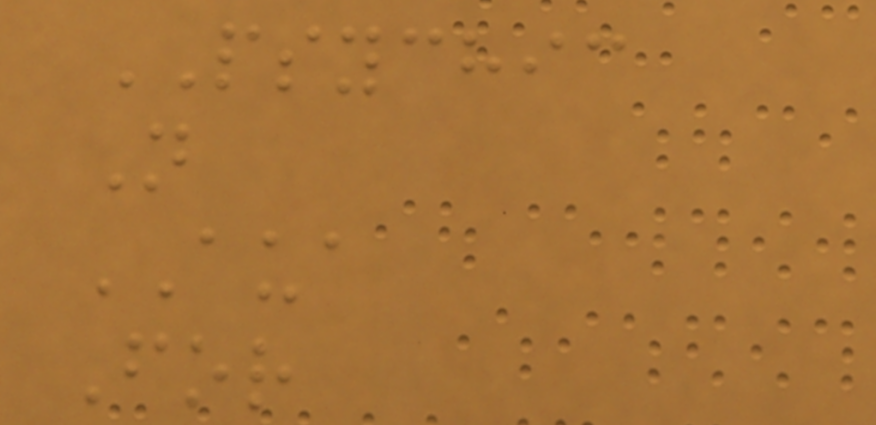PSYCHIC
N
AUA
For
